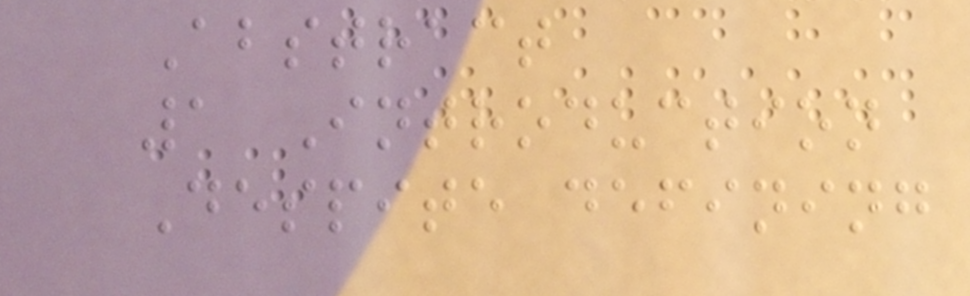Abstract
1 Introduction
Despite defining
